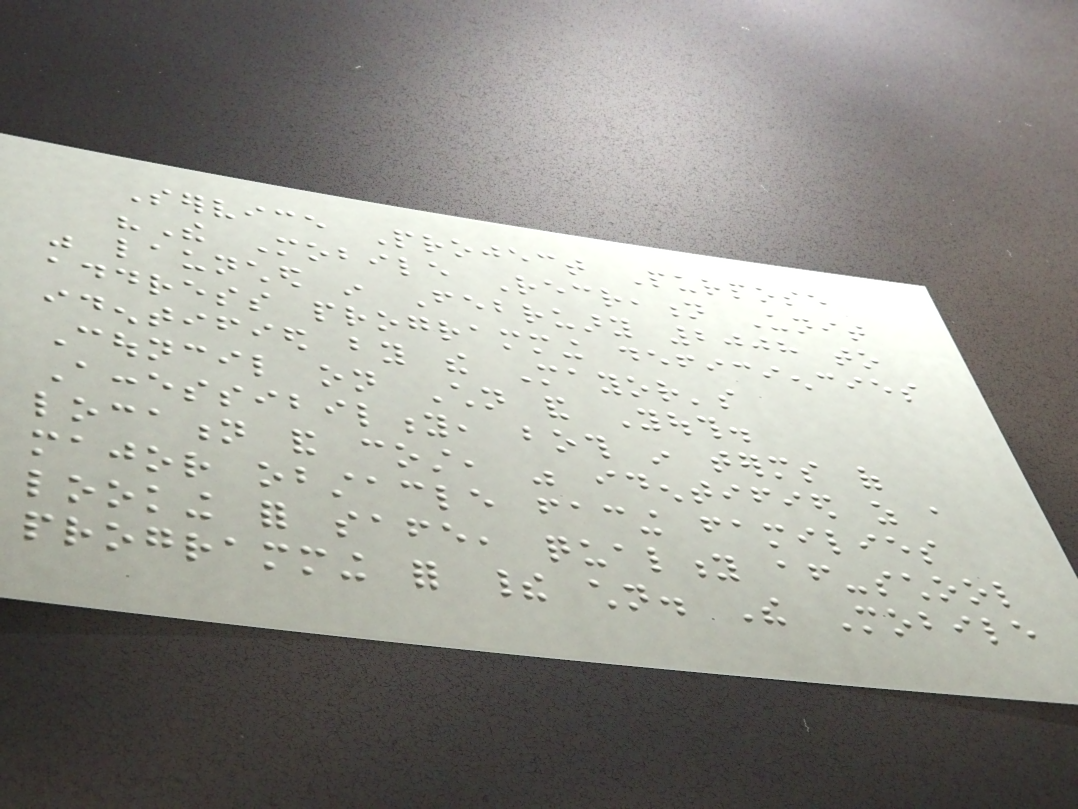Service Project Purpose
"The Mobile Recreation Unit
was launched in February 2008 to
address programming deficiencies
identified by the Mayor's
Council on Children and Youth.
Accessibility, both in terms of
location and cost, was identified as a
major obstacle facing families
looking for safe, quality after-school
programming for their children. The Mobile
